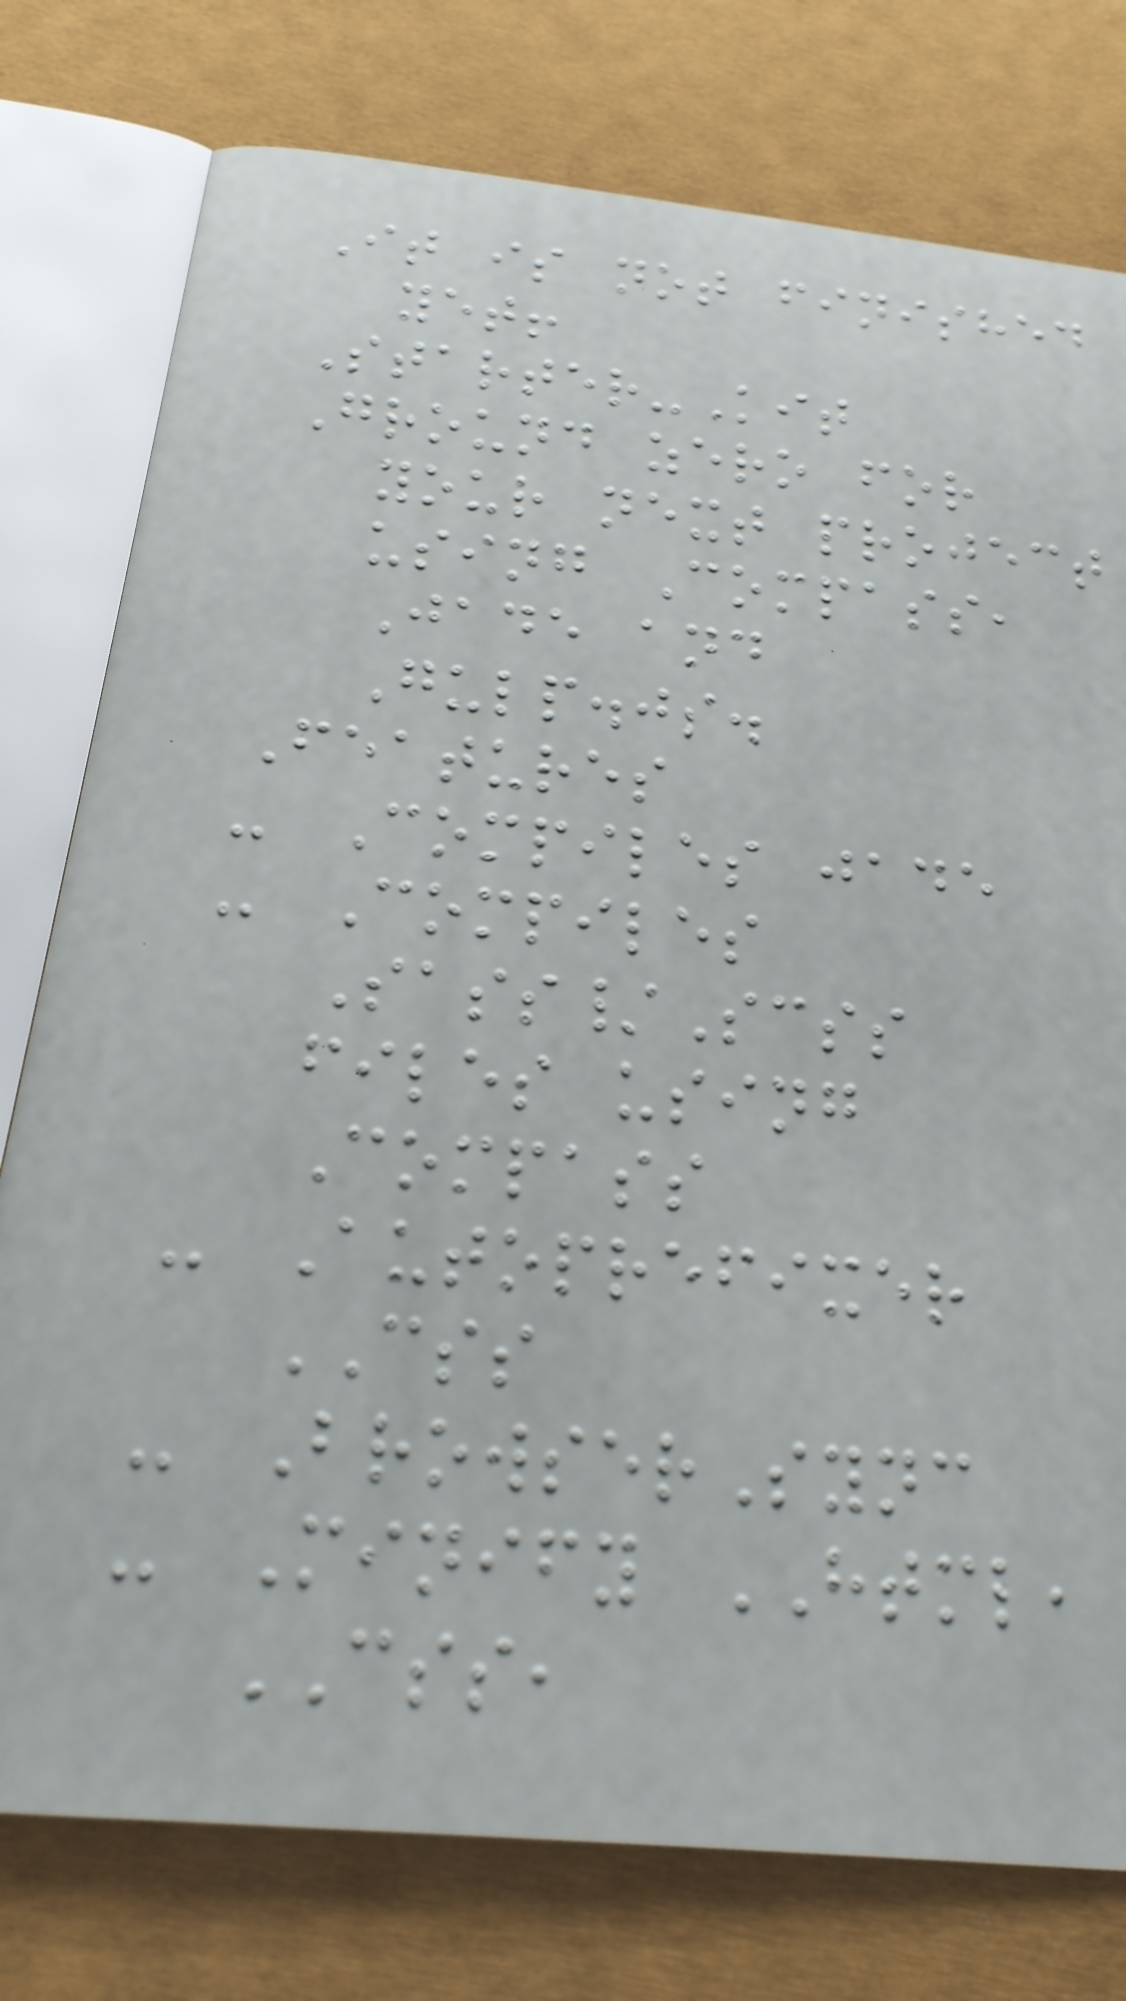It is not finished
yet!
Starter-Kit
Ground zero for
your next project
using Compass,
Jade and
Gulp.js.
Features
- Compiles jade
- Compiles
Sass/Scss
files using
Compass
- Autoprefixer
CSS
- BrowserSync
- Minify HTML,
CSS,
